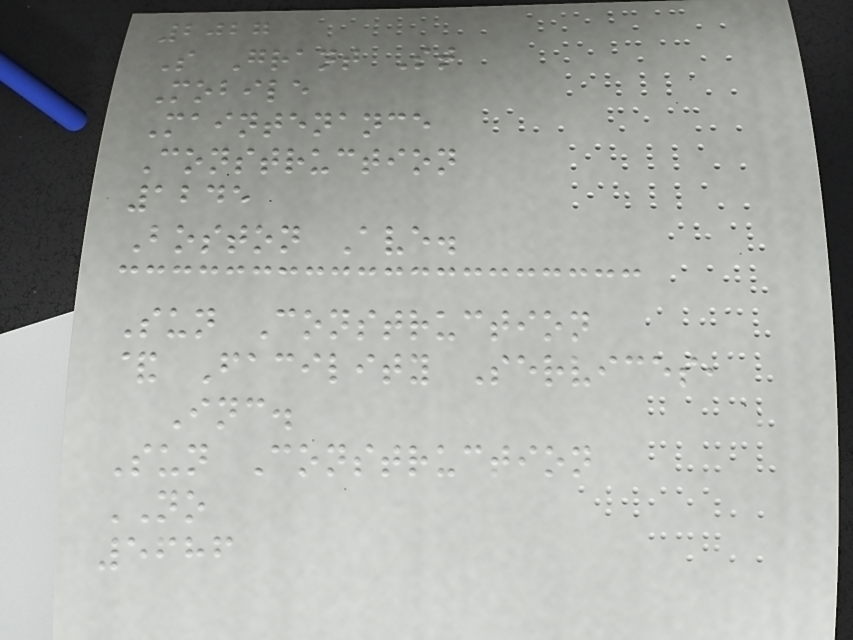2027
S Grant St
Mobile
Maintenance
Construction
1245
Boston Ave.
Sun Construction
& Facility Services,
Inc.
Sun Construction
NO
5686
